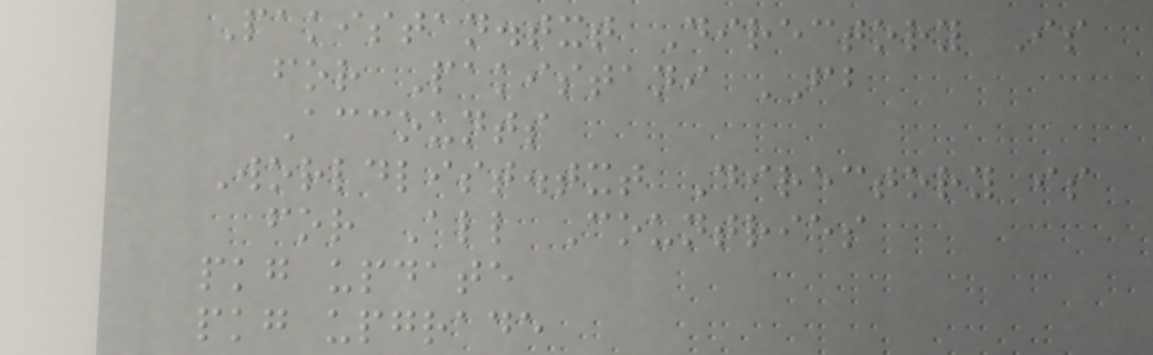Pakistan.txt Directory Is
for Pakistani FB
Accounts
Worldlist.txt Directory is
for All Countries
pkg update
pkg upgrade
